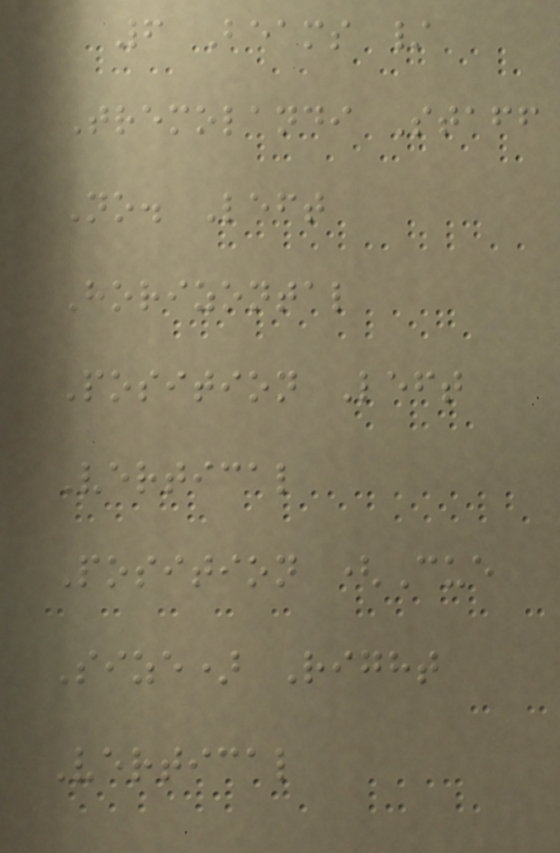6 Beams /
Tremolandi Staff
No. Left
Horizontal
Position Left
Vertical
Position (Cue
Size) Right
Vertical
